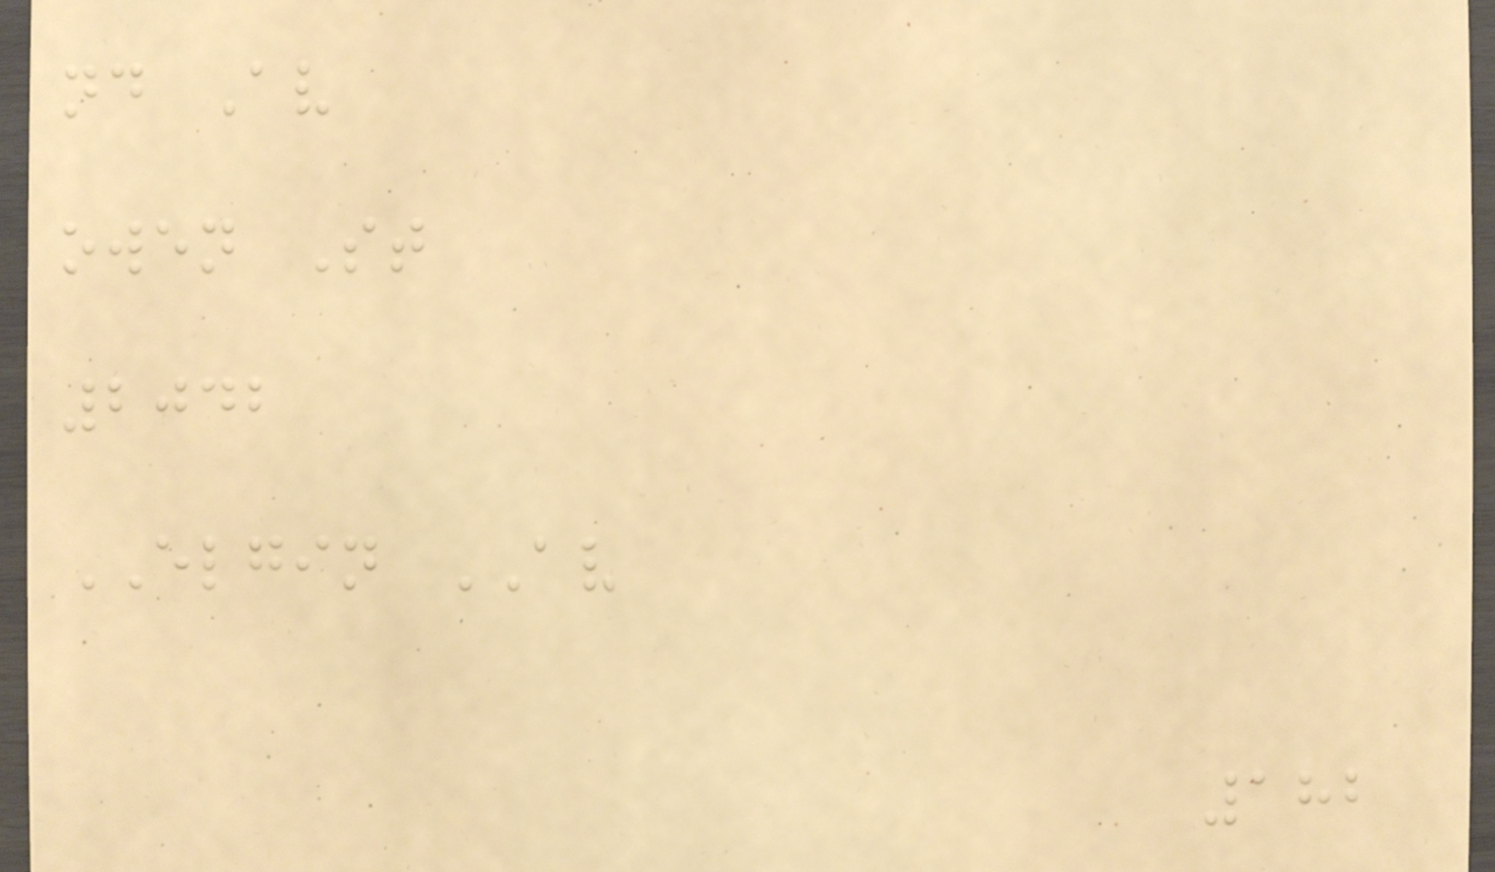nd Av
owen St
2042
ELGIN AV
182
